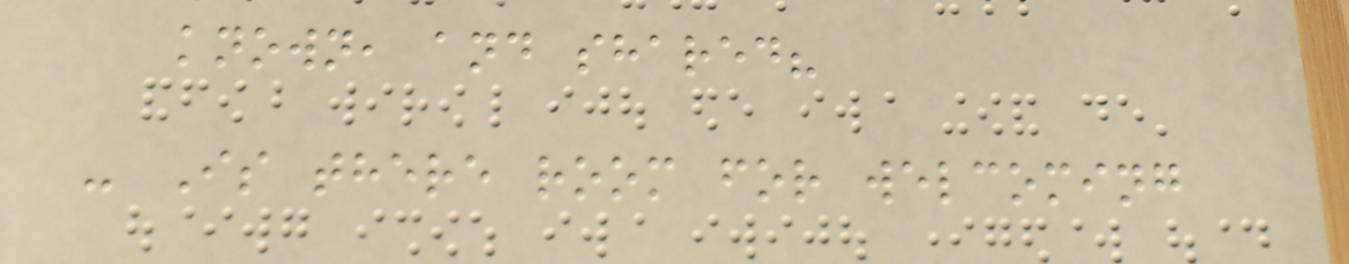known, and shared?
- Is there room for welcoming
